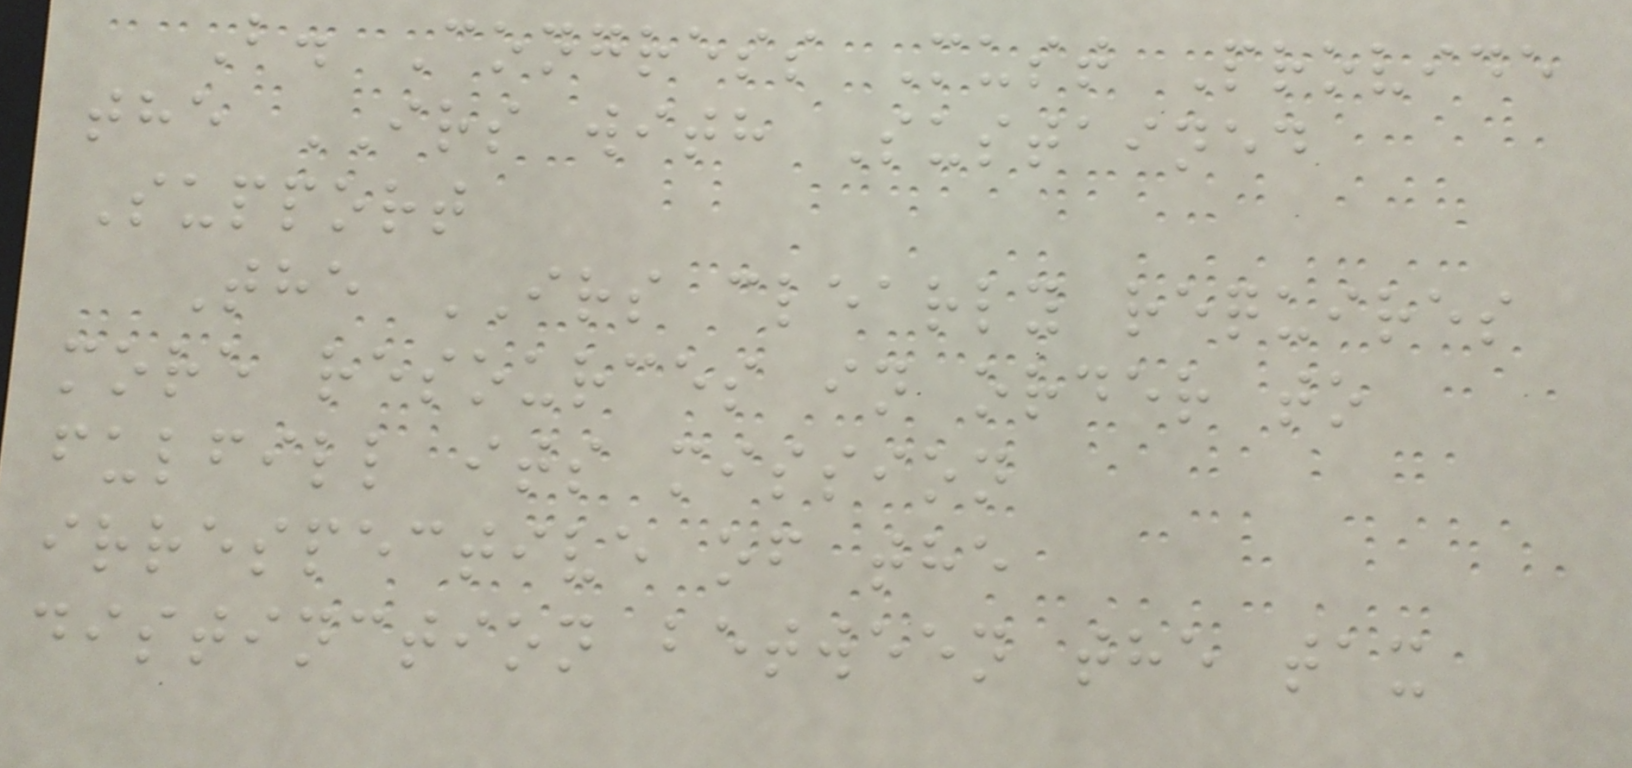B. Congress Must Provide
the IRS with Sustained
Support
The IRS clearly requires
more resources in order to
fulfill its mission
irrespective of the
distinction between the tax
